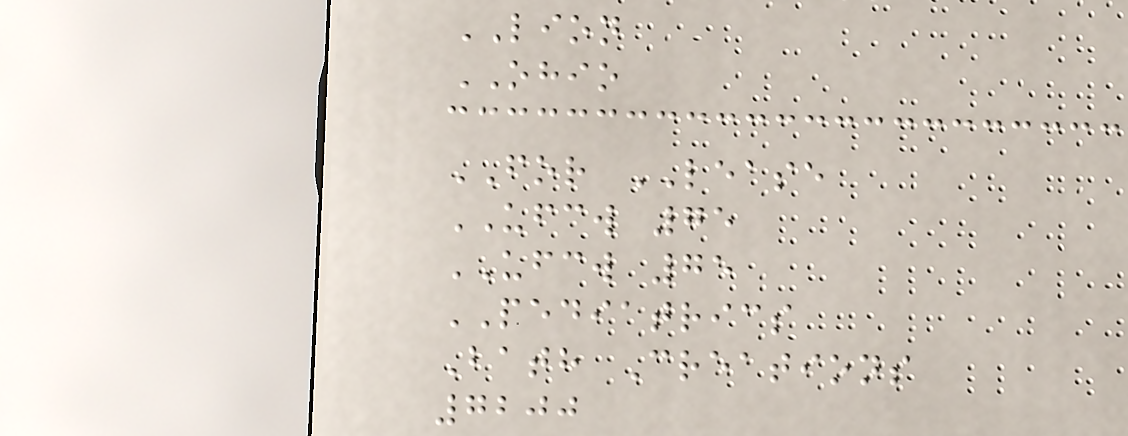LION
OHIO
FOR LEASE
UFCW 75
UFCW 75
PEDIATRICS
Bath Creations
7200
